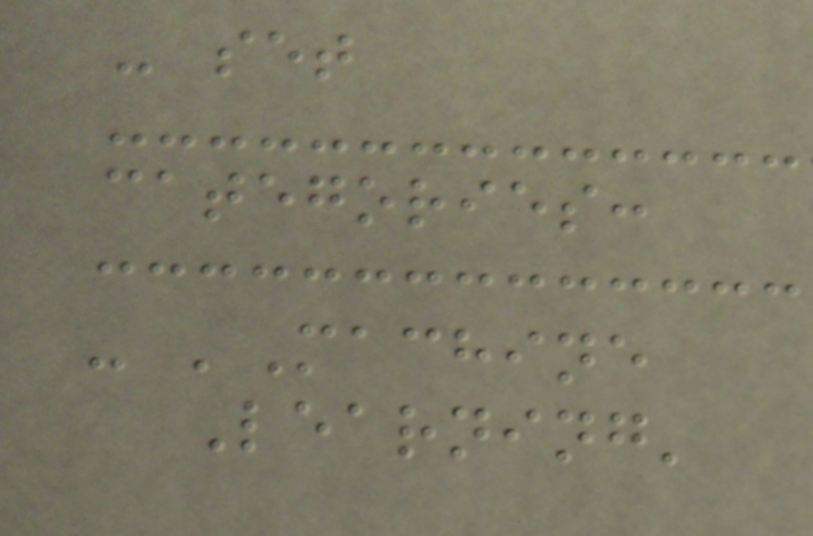- set
categories:
- 'Machine
Learning'
